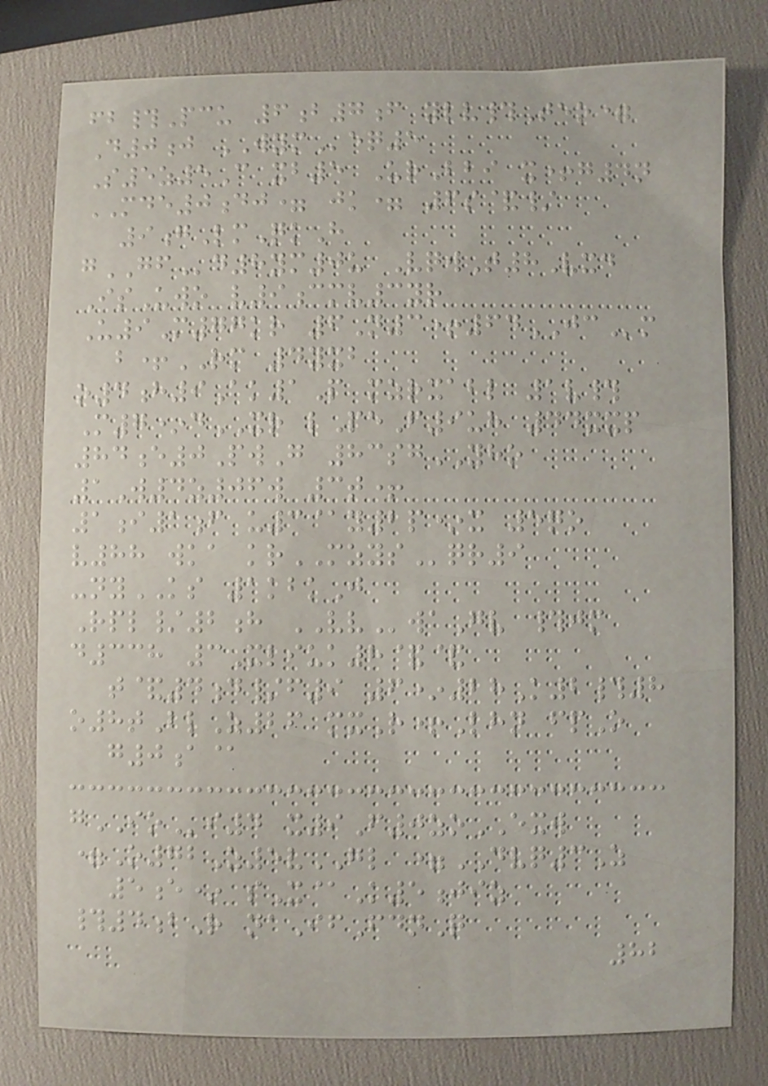fb#Pcu 6b7f ylv#Teo=
D0j WYMeq5
S5z5C xb5 UrBbi x+g4n
MDE0dj= jk= 6s&/
9gLmQkH
gGFd8ym0u VqwT8Vxd
IsUwo v9cmv3yr
U9M77kr 6N3+64JCm
b+RM 4yxb
o4h9Ak1P mzrxabl 1v#
M7*dXR lPeF9uh 44xxp
84e0PwG 83sgYHO
1W4z06w 3t+
1i1f u3@y2p*x 5qo
v88 wka krMZYSqr9
-nyKS 1kbkJ
Rpl/2h VVwaGv #jm
d338 3Xliuk8&&
t&4d/f9 6*28K2#8
o8tBlZ26 mxR+Lhn fpO
g0a@
gIOi4 x9F0zoEXW
=O72Z5vGL =DVQ3Z
5e* sX@K5jiz
#4bR naIfFdnQ
82
